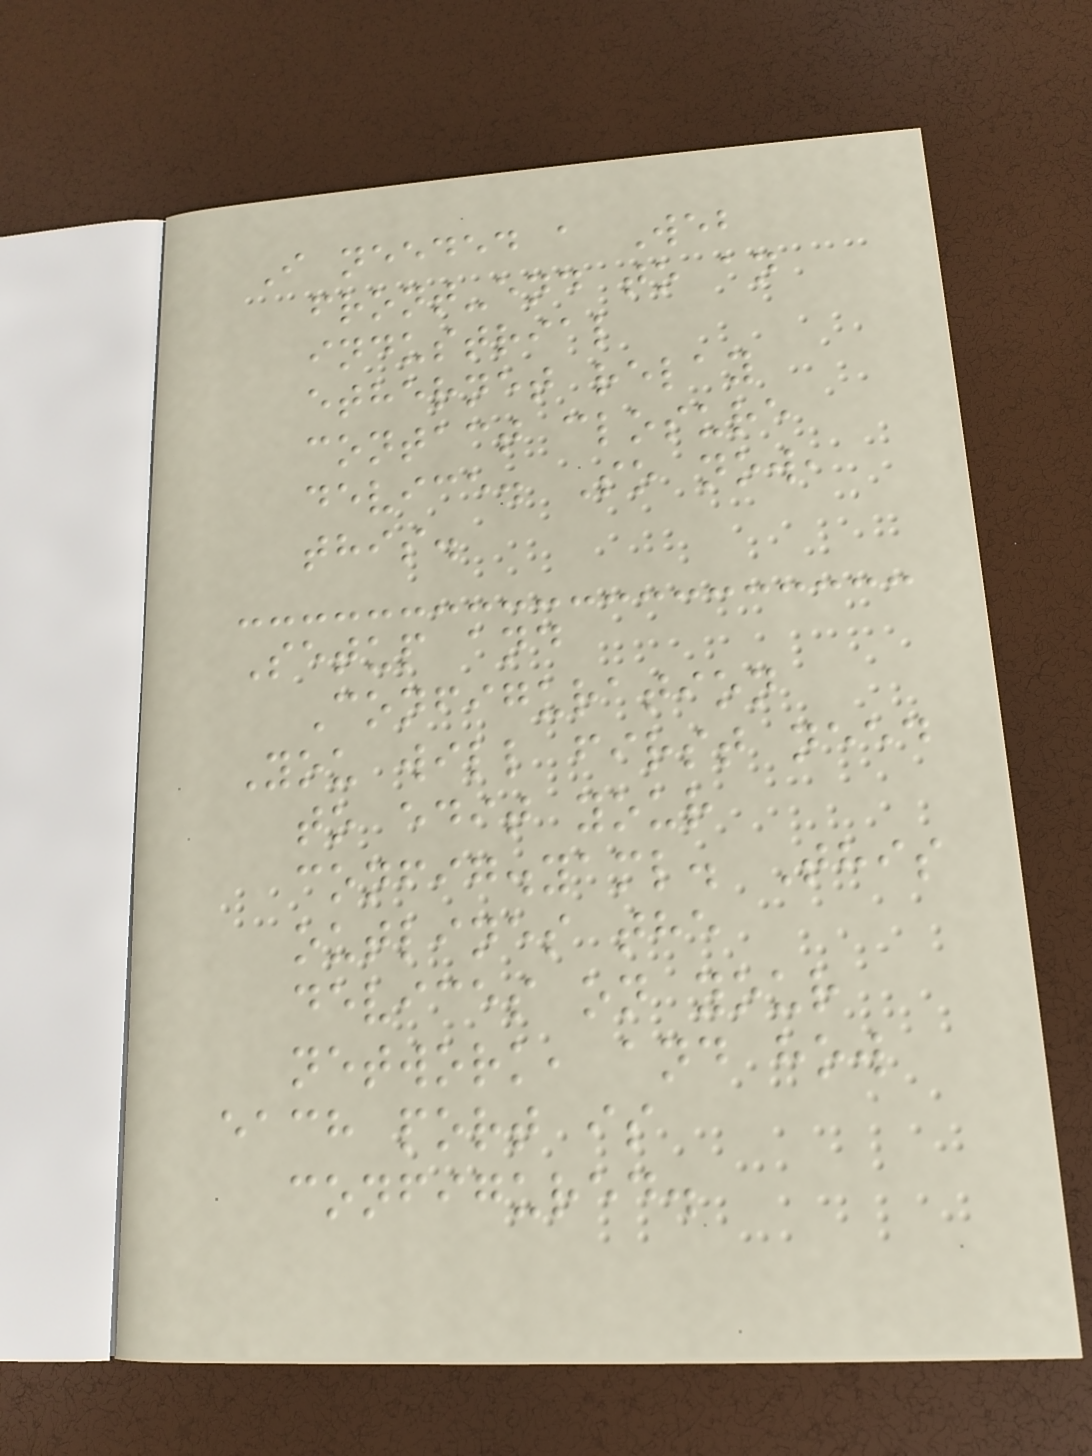I needed a Web
front-end to an
industrial
ethernet relay
contact closure
device. So now,
this.
Setup and
Configuration
You will first need
to edit your
config.yaml. This
outlines the
devices on your
network, and how
each port is
configured.
